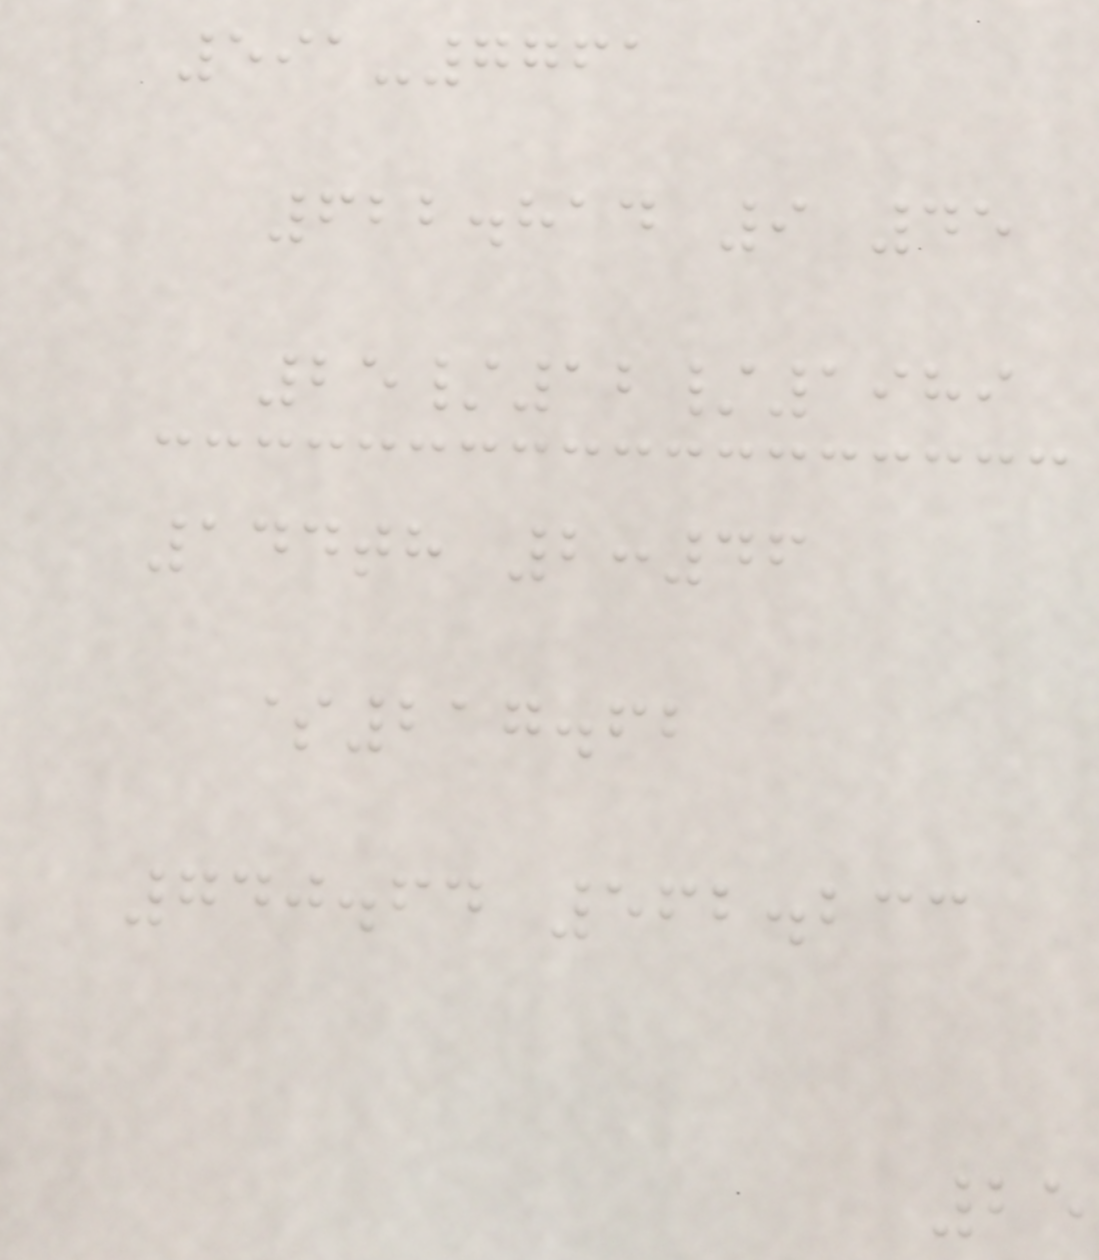591-7761
622.814 9 45
25/12/1989
144th 2:46
$217.62
740.64 562.233
25
